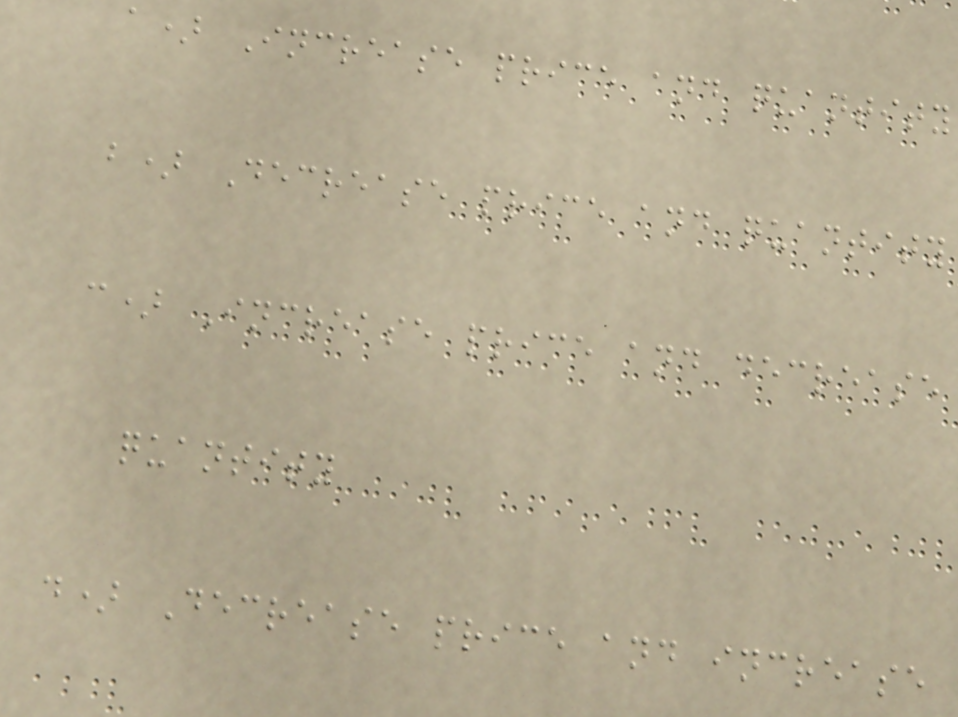a) Increase price and quantity
b) Decrease price and quantity
c) Increase price and decrease
quantity
d) Decrease price and increase
